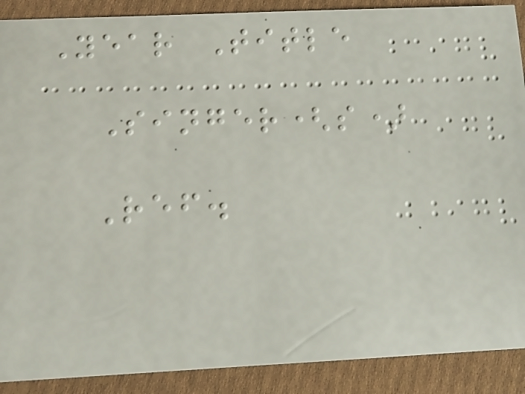Year Title
Singer(s)
Ref.
